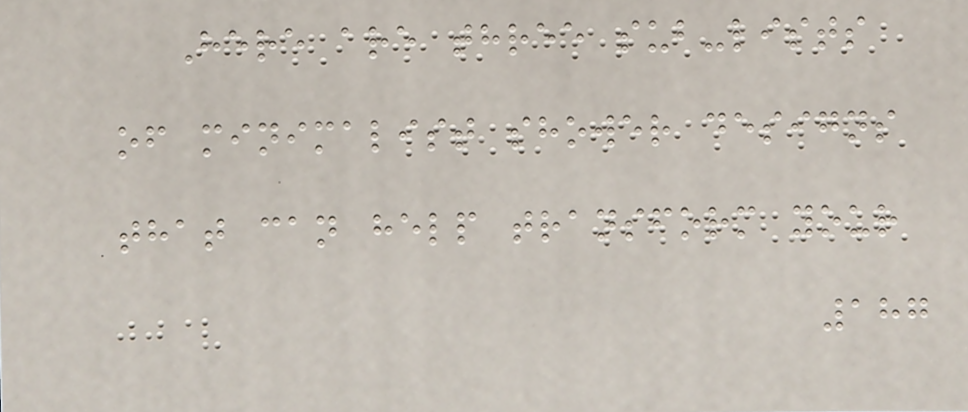Here are three sub-lists
of minimalist shower designs
that can help transform your
187
